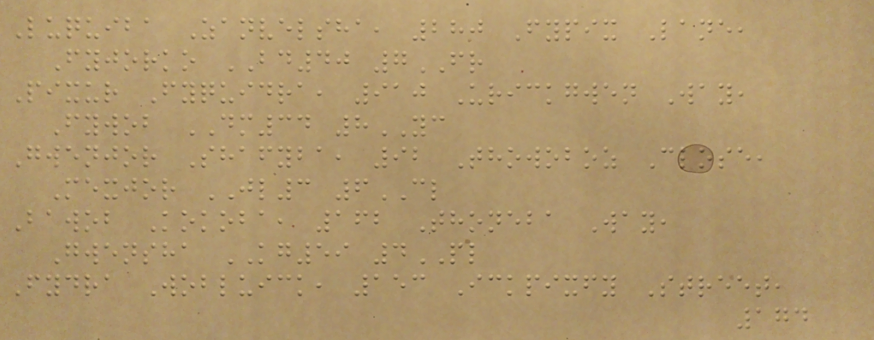Luquiba Zanvelsha, 280 Fypix Lane,
Fyjorko BD40 7FR
Pixur Fyquidra, 910 Urickgwen Way,
Fywob DM34 8YC
Gwenjor Shafyba, 92 Thowoboz Close,
Mexjor JL3 6CL
Bawob Kokoba, 162 Thoneba Way,
Gwensha KG59 4PL
Fydra Wobluick, 153 Ickpixfy Street,
174
